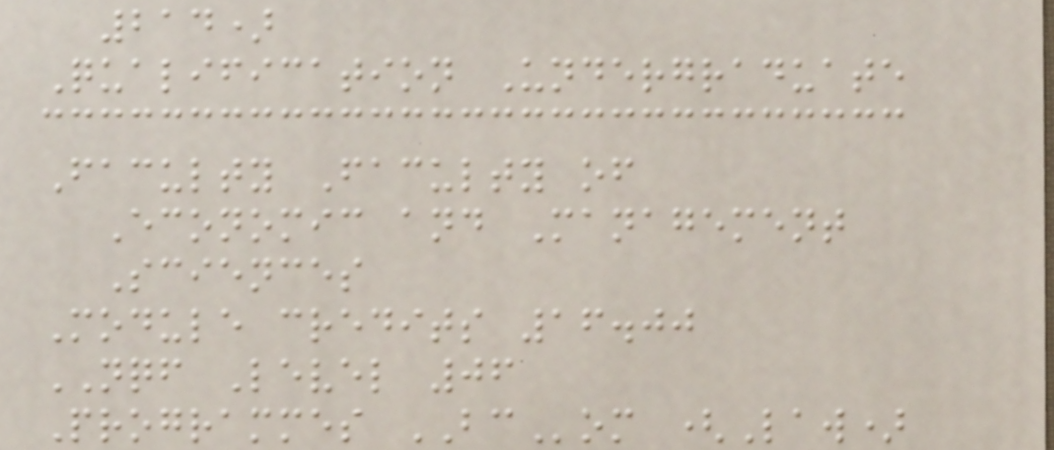214)
Qualification Undergraduate
Faculty Faculty of
Economic and Management
Sciences
Module credits 16.00
NQF Level 06
Programmes BCom (Law)
